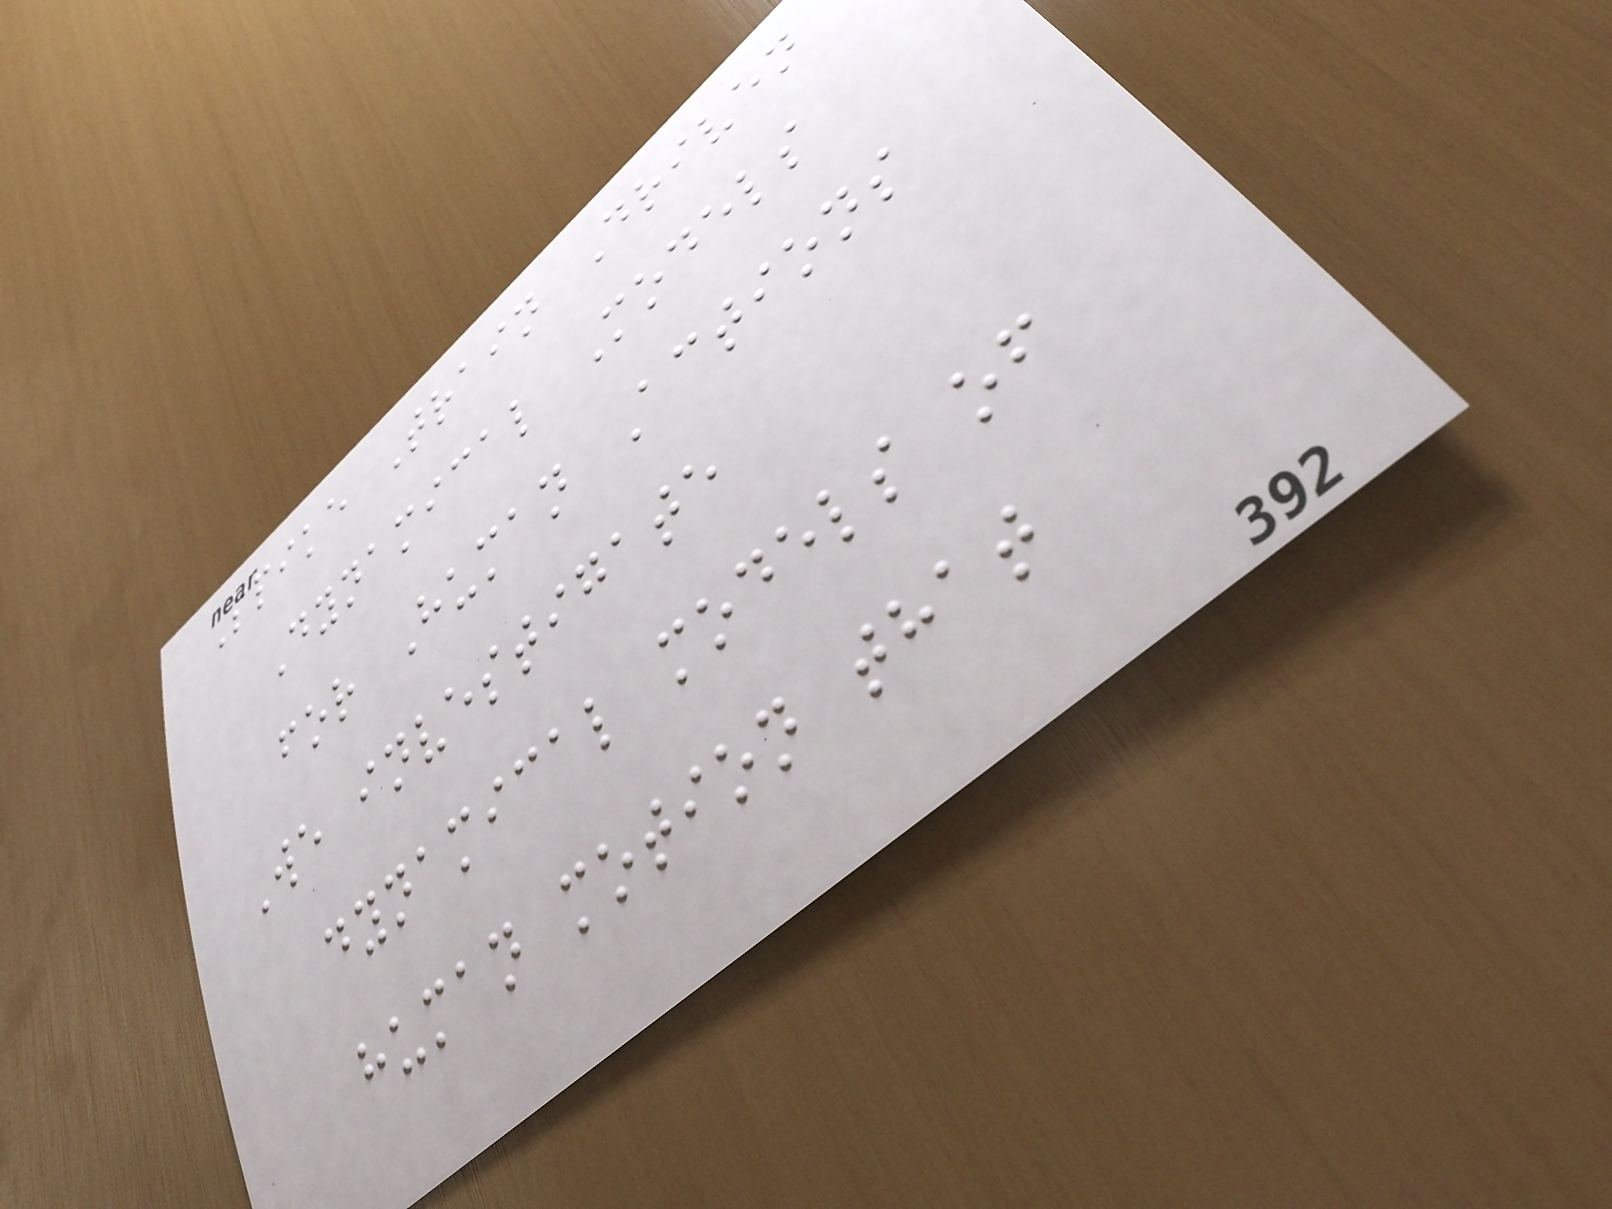Spike Train Driven
Dynamical Models
for Human Actions
We investigate
dynamical models of
human motion that
